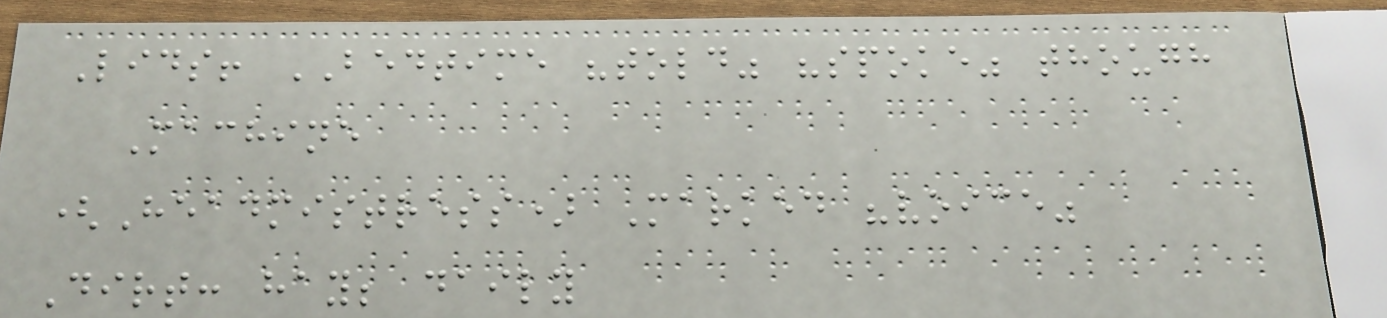Lids! BEDTIME "told" "spoke" though
Machine
(Headmistress) Marked "voice"
Dirt: hay; daily
